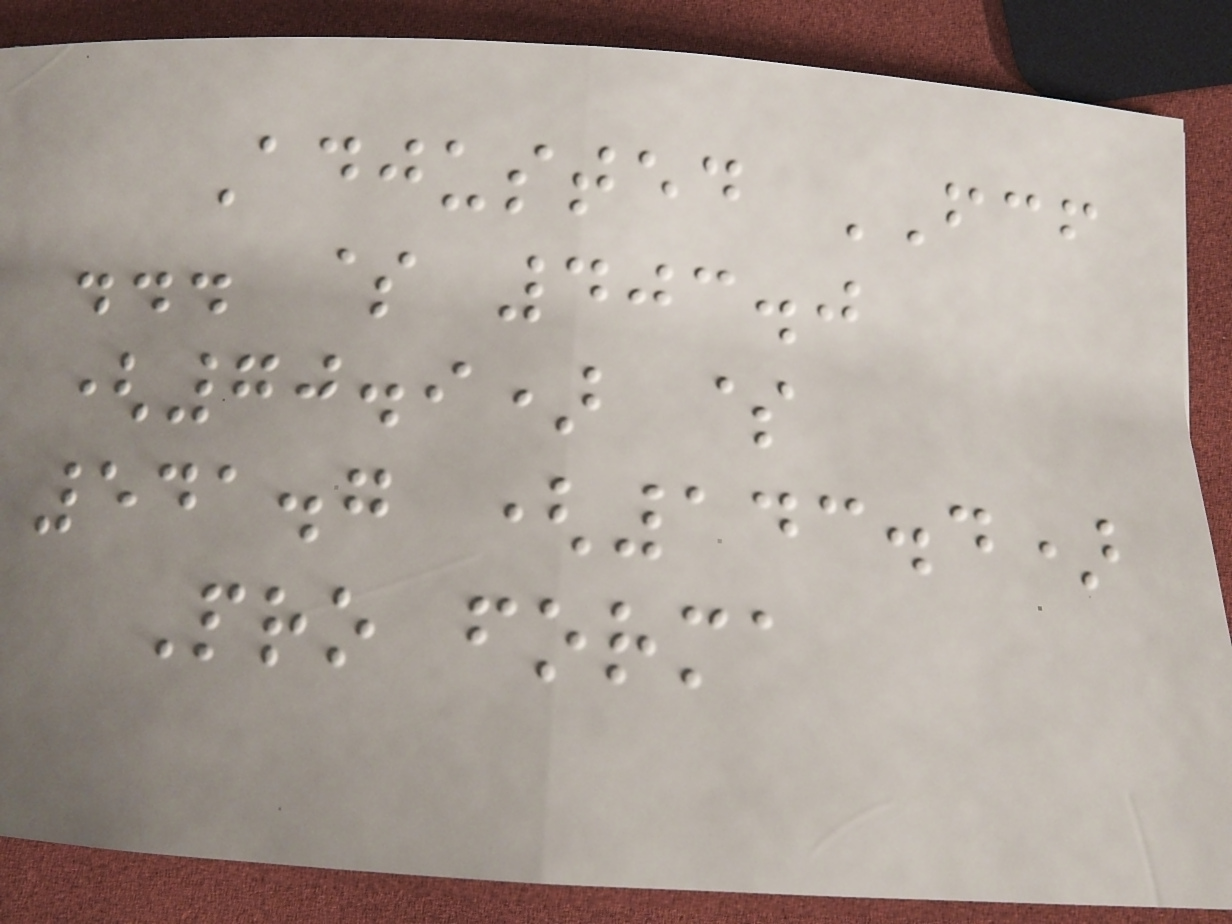Adjusted FCF
... $ 403.0
(70.9) $
541.7 (143.4)
Pro forma
